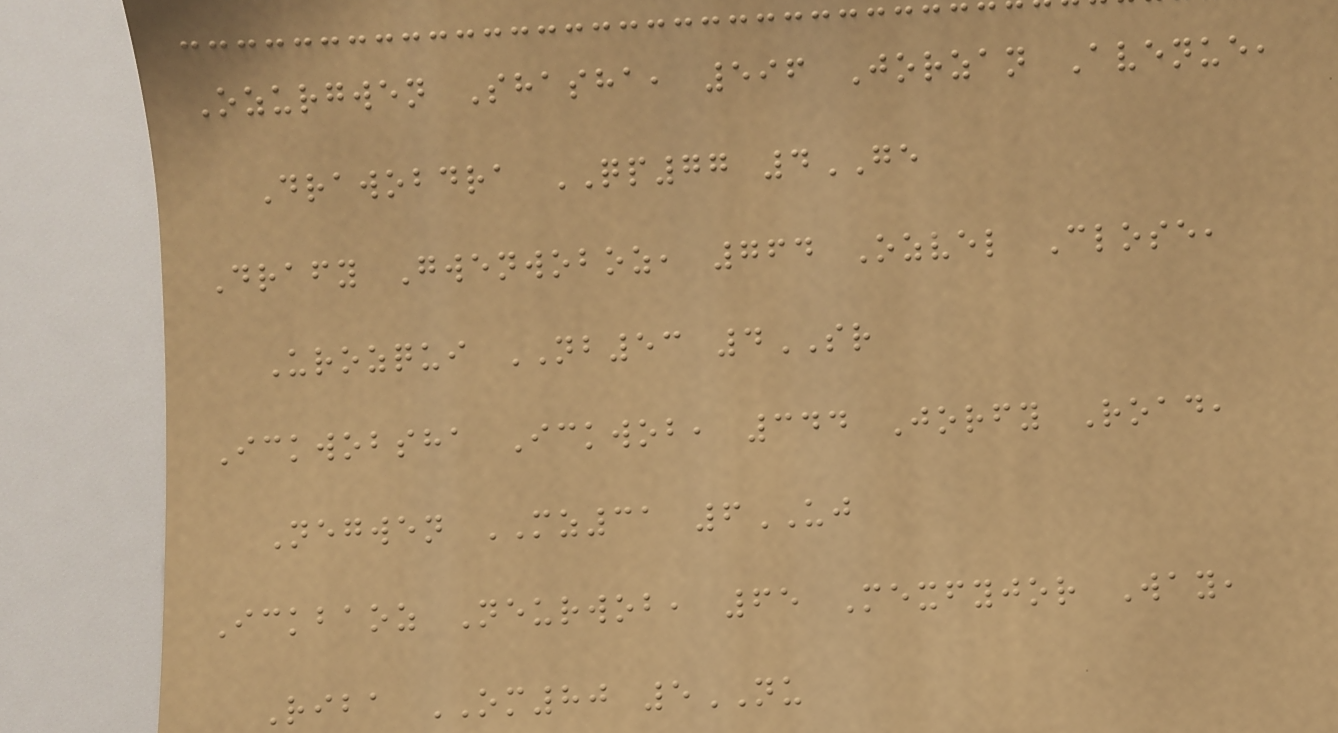Ozurgwen Shasha, 596 Jorzan Avenue,
Drawobdra QP77 4GE
Drafy Gwenwoboz, 764 Ozvel Close,
Urozqui NB53 4SR
Ickwobsha Ickwob, 344 Jorfy Road,
Negwen MZ31 6UJ
Ickbaoz Neurwob, 65 Mexfyjor Way,
Riba OM80 5NU
